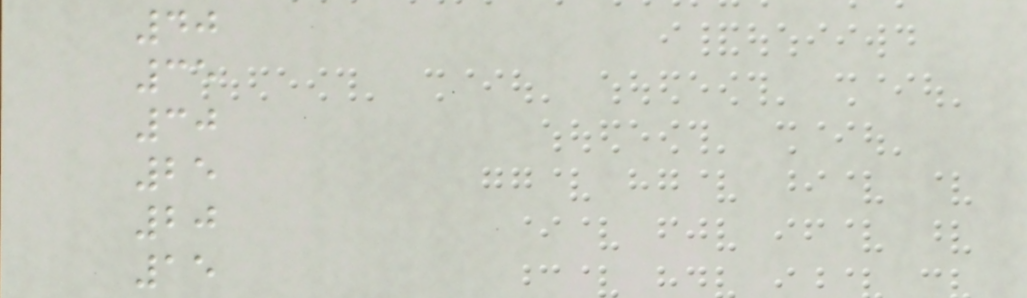40
35
30
25
20
15
